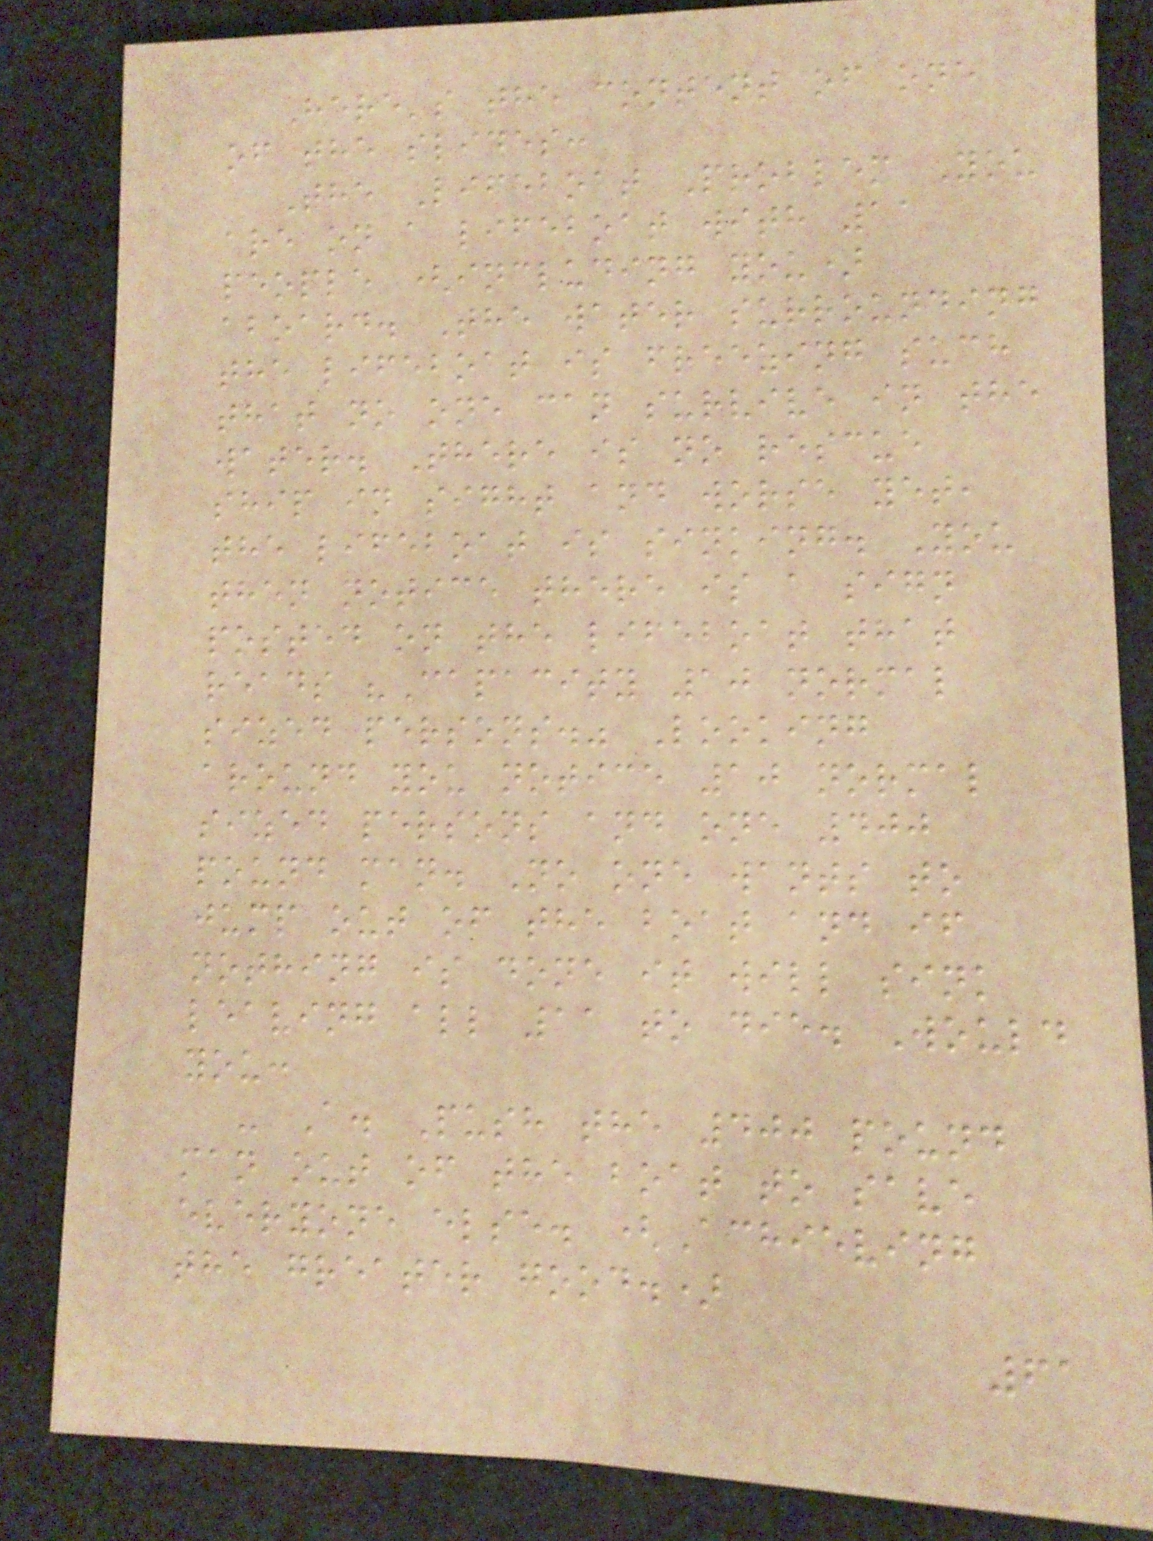Here's the content of one
of the slides:
The Lifeboat Problem You
are on a lifeboat with 11
people (including you)
aboard. The water surrounding
the lifeboat is freezing such
that no one can survive in the
water. There is no rescue
ship in sight and worse yet,
the lifeboat is sinking. You
then notice there is a sign
posted on the lifeboat that
reads "Capacity 10 normal
sized persons." Looking
around you notice 10 normal
sized persons and one 400
pound man. No one wants to
jump out of the boat and if
nothing is done it will sink
leaving all 11 to die. Would
you:
- A. Push the 400 pound
man out of the boat to save
everyone else. (Achieving
the greater good.)
61
